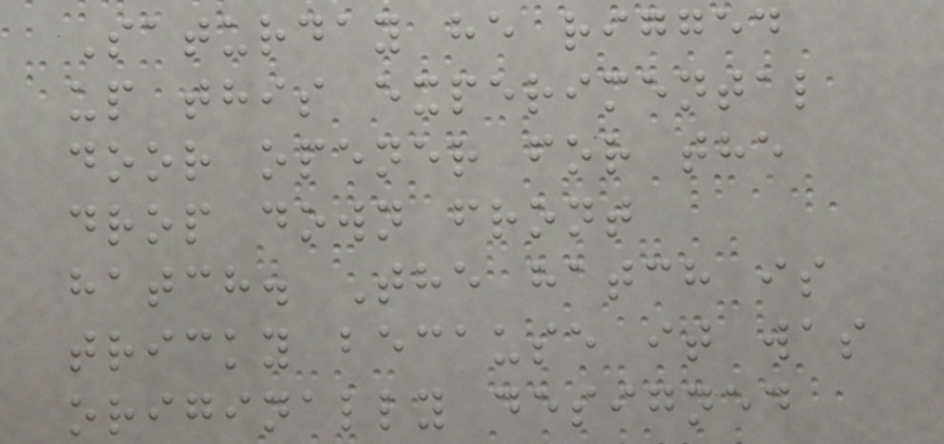Saturday he rigged
up this experimental
door opener for the
drop down front
hatch. The hatch is
tricky because it was
originally designed
